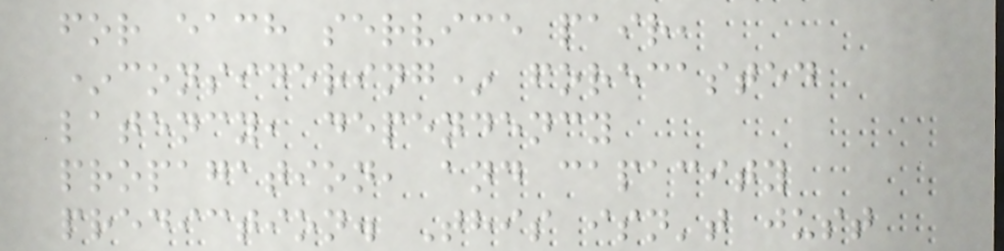for each service pair,
*considering* forecasted
latency, dependency
propagation, and capacity
prediction. This isn't just
